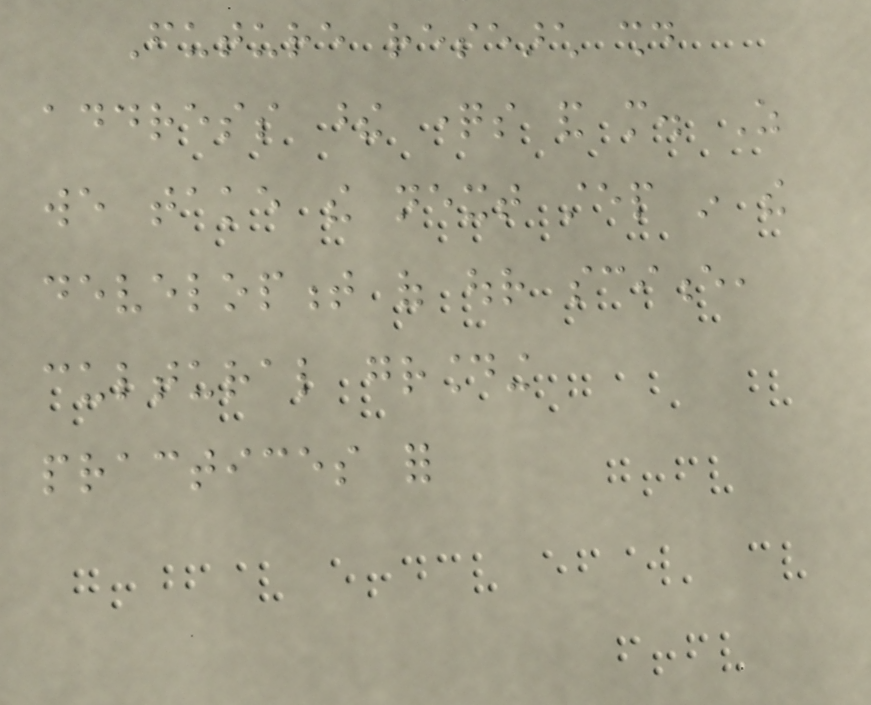Future research should
address these questions and more. As
we take the next step in the
development of our science,
cultural grounding
practices for
